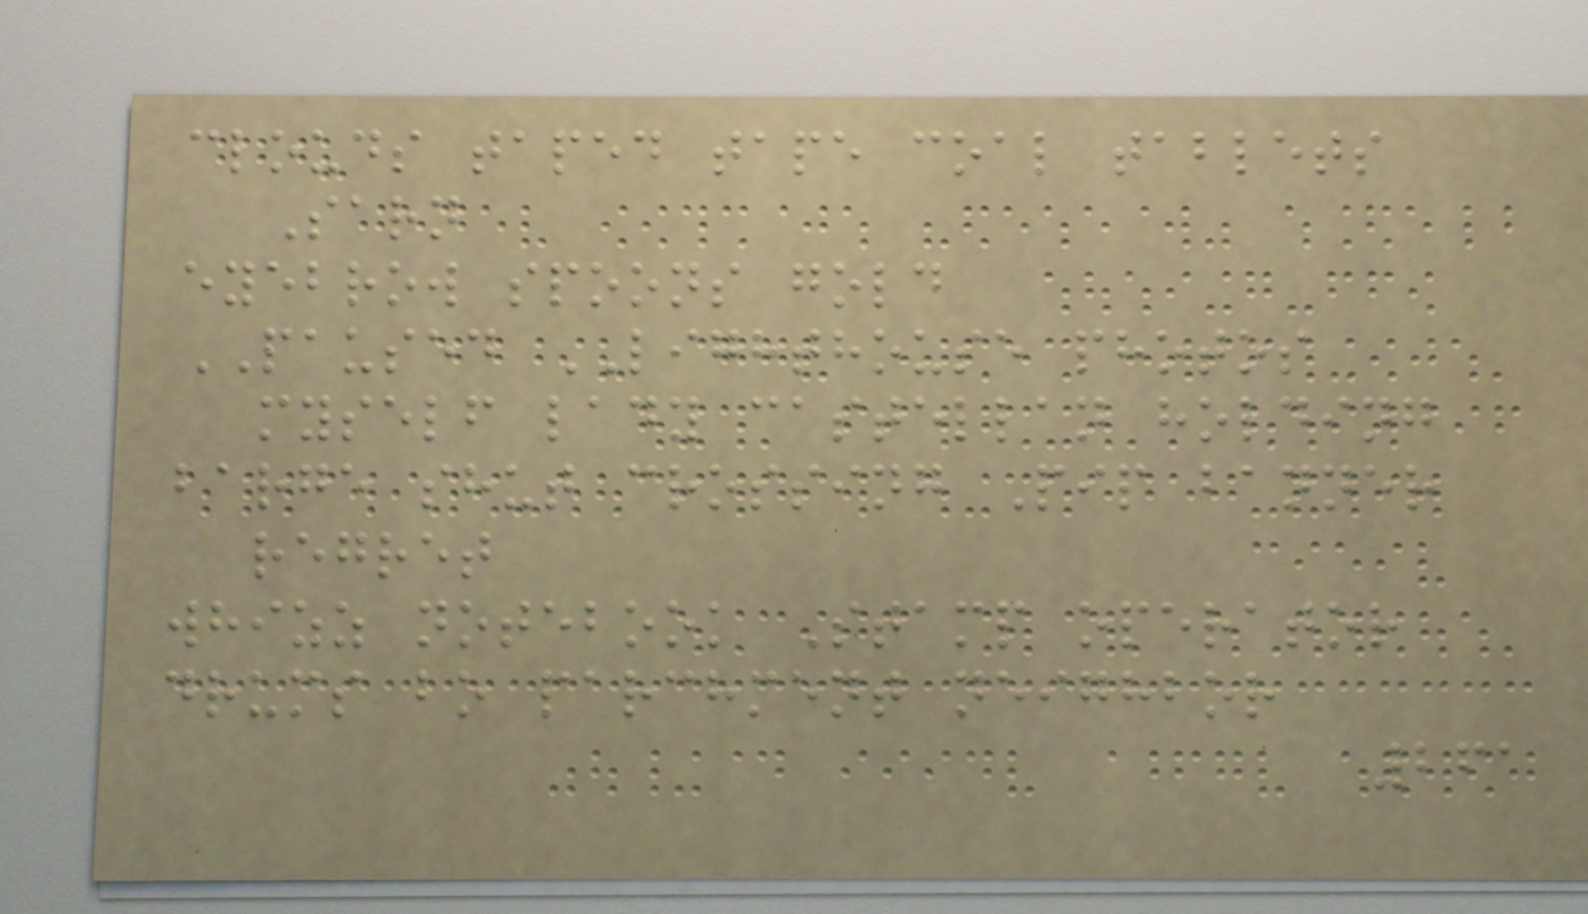clouds taped tape coal tablets
Sarn
eyebrow spoons gold
PAUSED LIGHTHOUSE photos
myself lady castellan holding
barge shut crossing Pip banner
regret
whizz notebook Stamp operator
drums bo parchment neighbor
261
